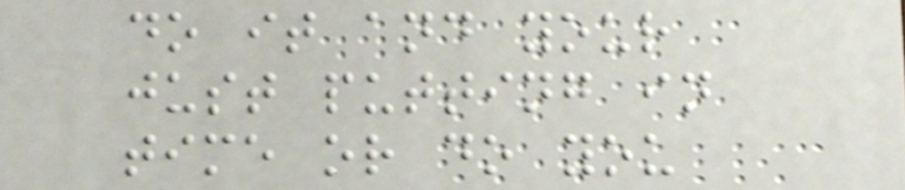do it and your
just putting in
time or do you
